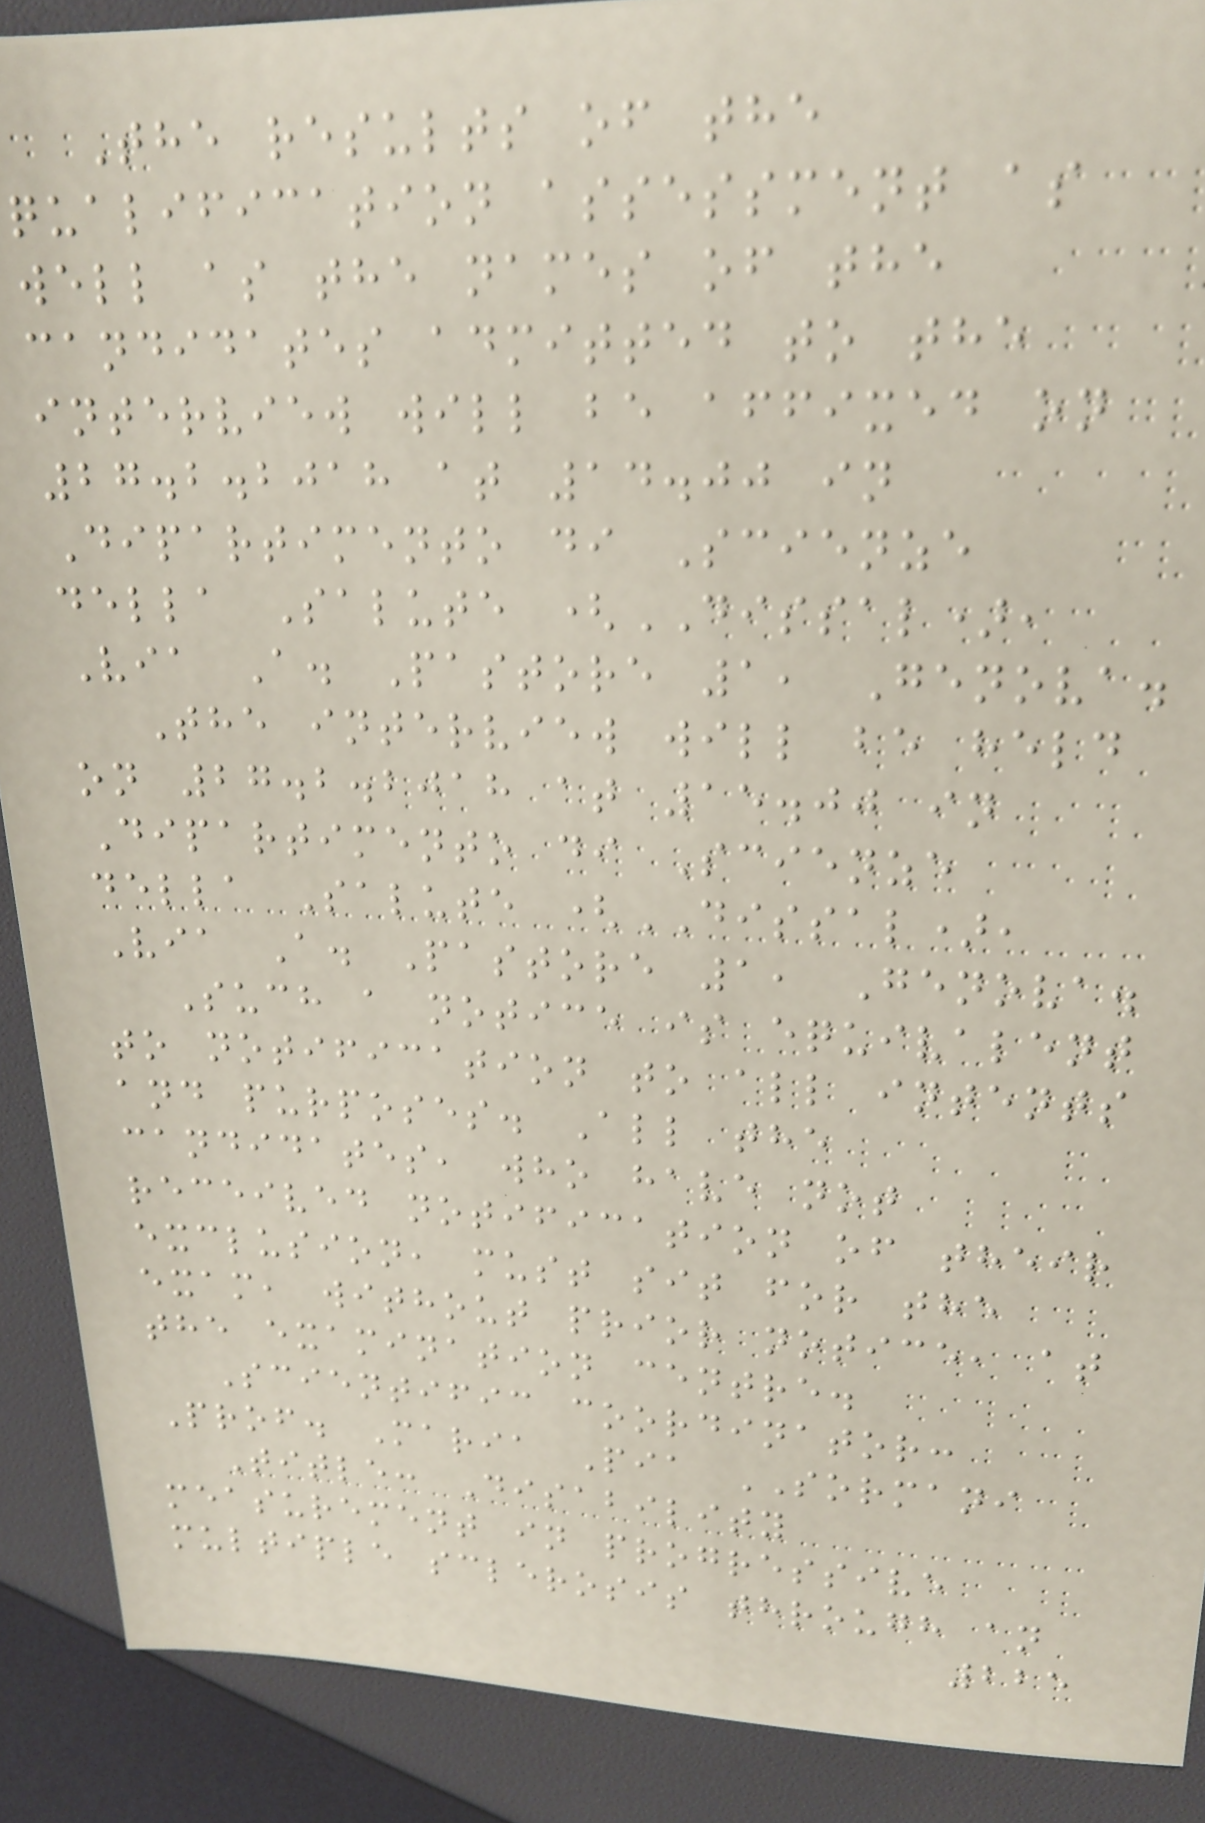The results of the
qualification assessment as
well as the names of the
candidates admitted to the
interview will be affixed on
27.2.2018 at 14.00 in
Dipartimento di Scienze
della Salute (DISSAL),
Via A. Pastore 1, Genova.
The interview will be held
on 27.2.2018 at 15.00 in
Dipartimento di Scienze
della Salute (DISSAL),
Via A. Pastore 1, Genova.
Such a notice is equivalent
to notification to all intents
and purposes. All the
candidates, who have not
received notification of their
exclusion, must sit for the
exam, without prior notice, at
the examination centre.
Scientific coordinator:
Prof. Maria Pia SORMANI
Title: Disability
measurement in progressive
multiple sclerosis through an
225
